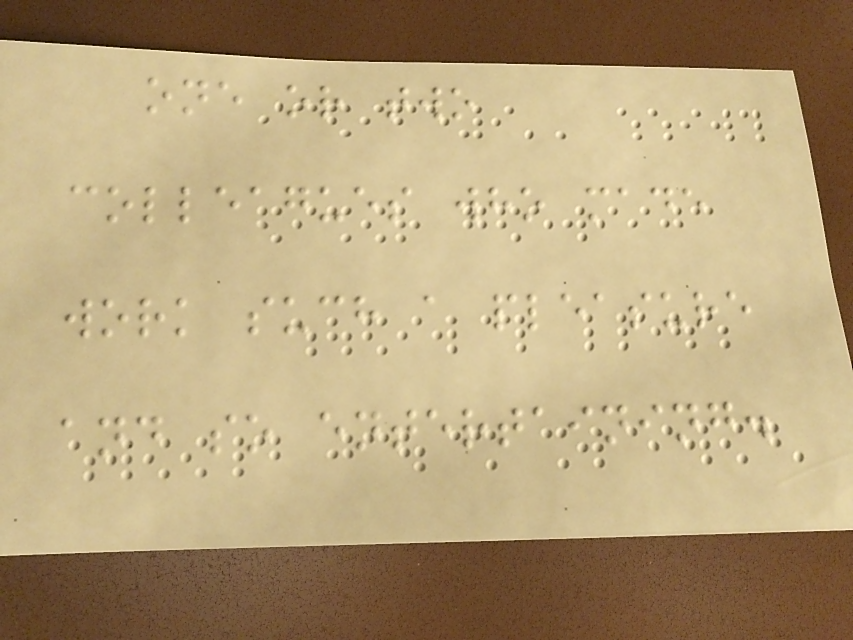one or two
colleagues who made
work such a pleasure
and so entertaining.
